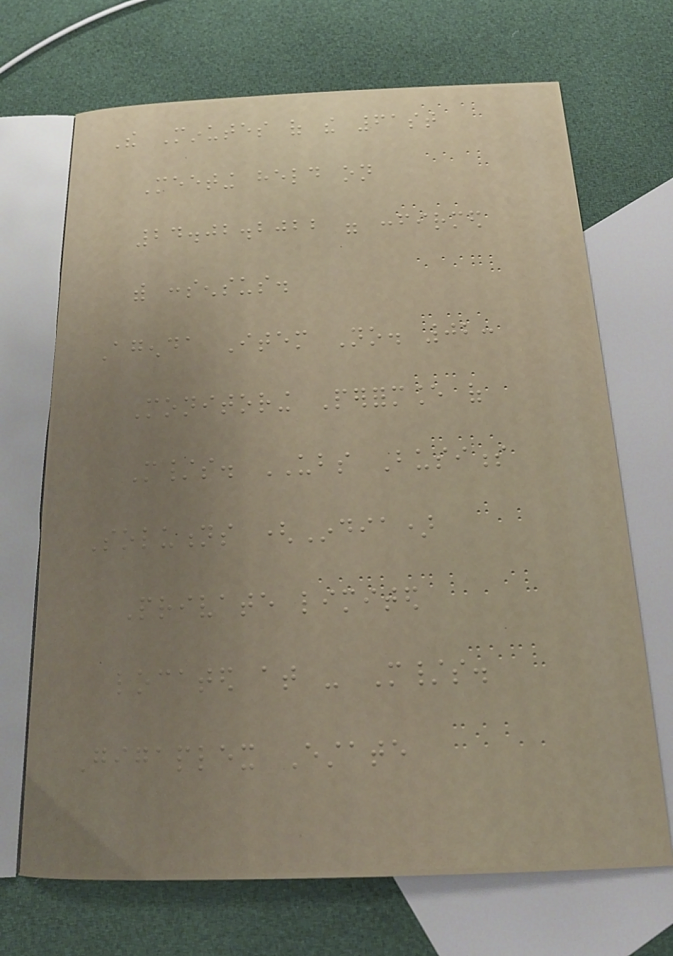The Minutes of the 61st
Meeting held on
24.02.2022 were confirmed
with consensus.
Agenda Item No. 02:
Monitoring Performance of
M/s. UBS Business
Solutions (India)
Private limited
located at - M/s.
Gigaplex Estate
